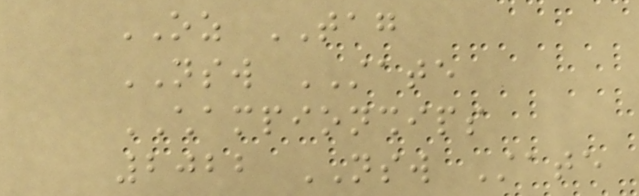OZ TAG
NSW STATE
CHAMPIONSHIPS
2022 NSW State
